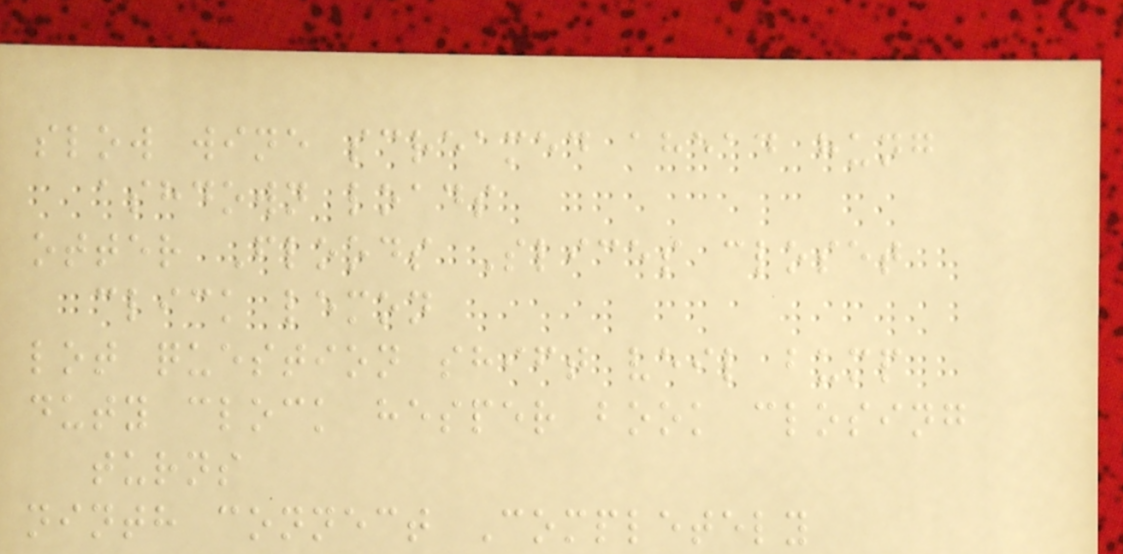slow wine screamed ahead hung
ashdown loads
otter Floods Slices closet
click lemon
lot question shift veil bump
duty clock hesper book closing
turns
ninth connect Completely
